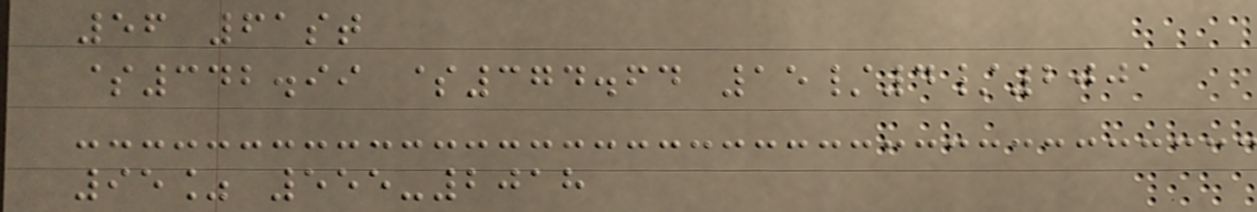56 61st
$342.99 $374.64 15/4/2001
95% 555-2018
